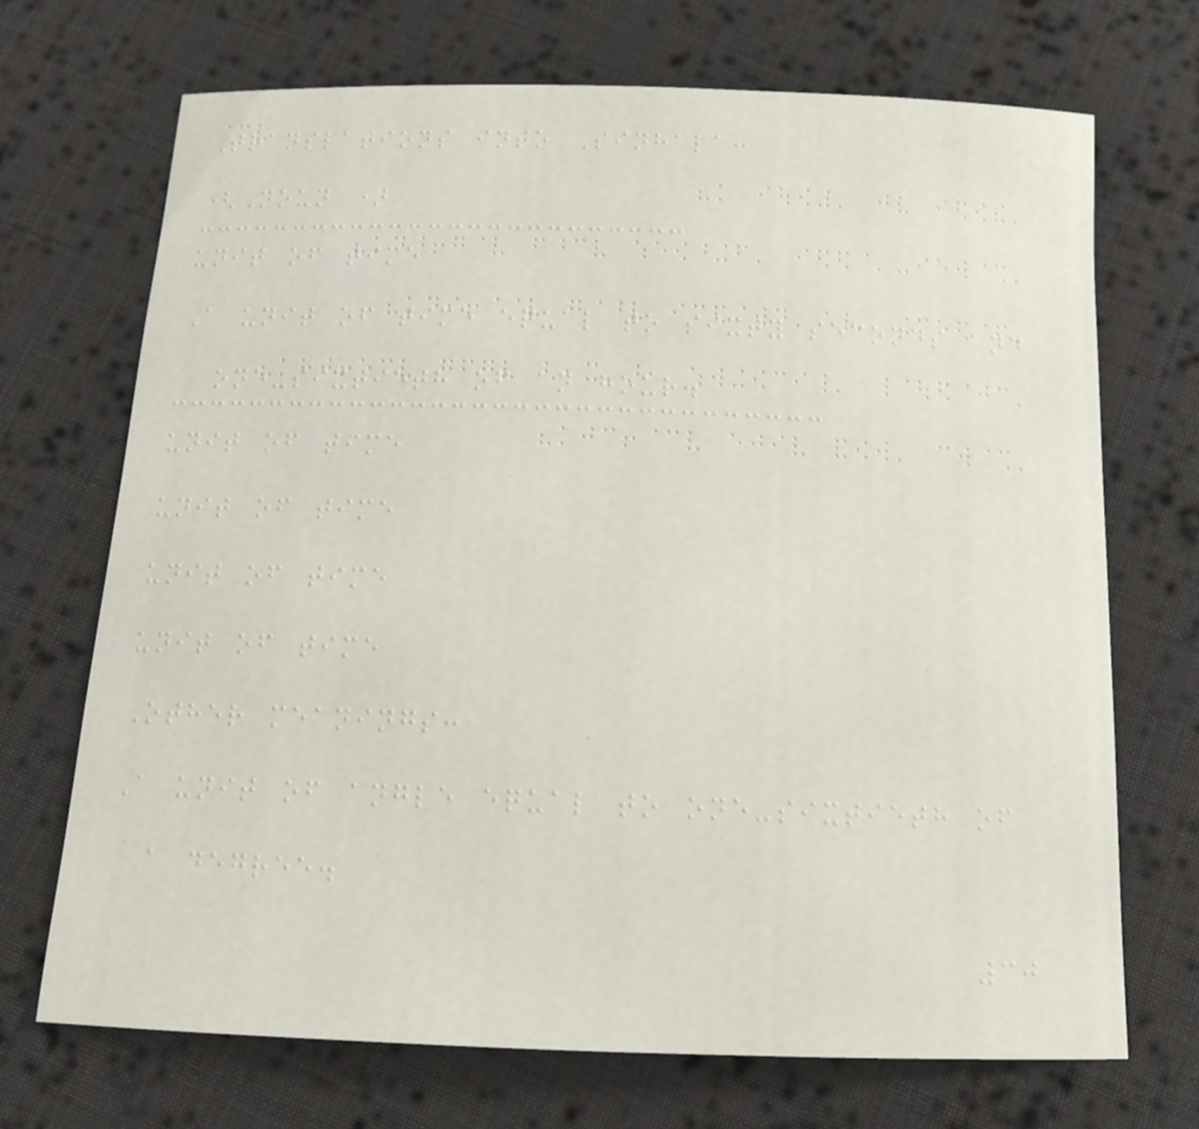Translations into Sinhala:
(Noun )
unit of time
A unit of time equal to sixty seconds and
one-sixtieth of an hour.
unit of time
unit of time
unit of time
unit of time
Other meanings:
A unit of angle equal to one-sixtieth of
a degree.
30
